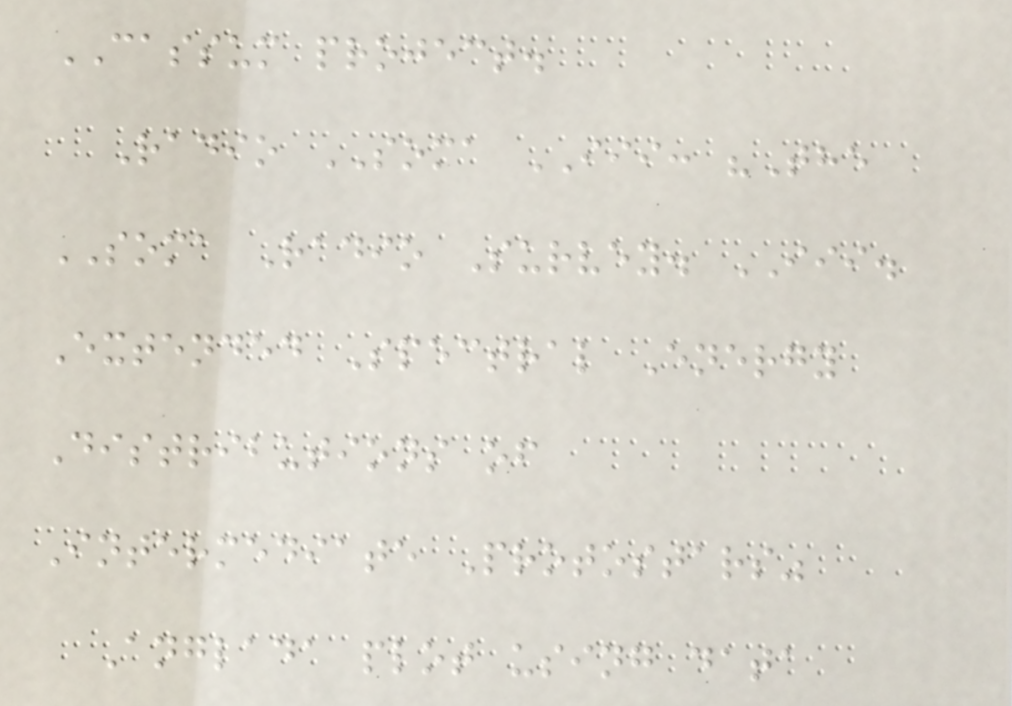CASSUM project.
Radio SOMA III: "The
SOMA Radio Survey. III.
Extended Spectral Energy
Distributions of
Intermediate Protostars"
Anglada plot using data
